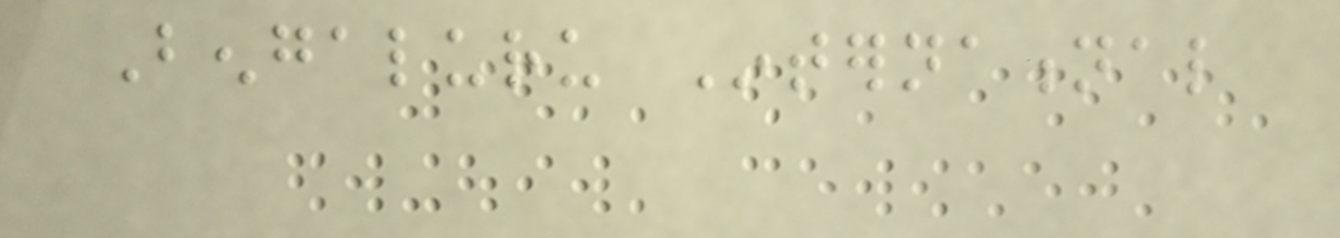Bengaluru International
